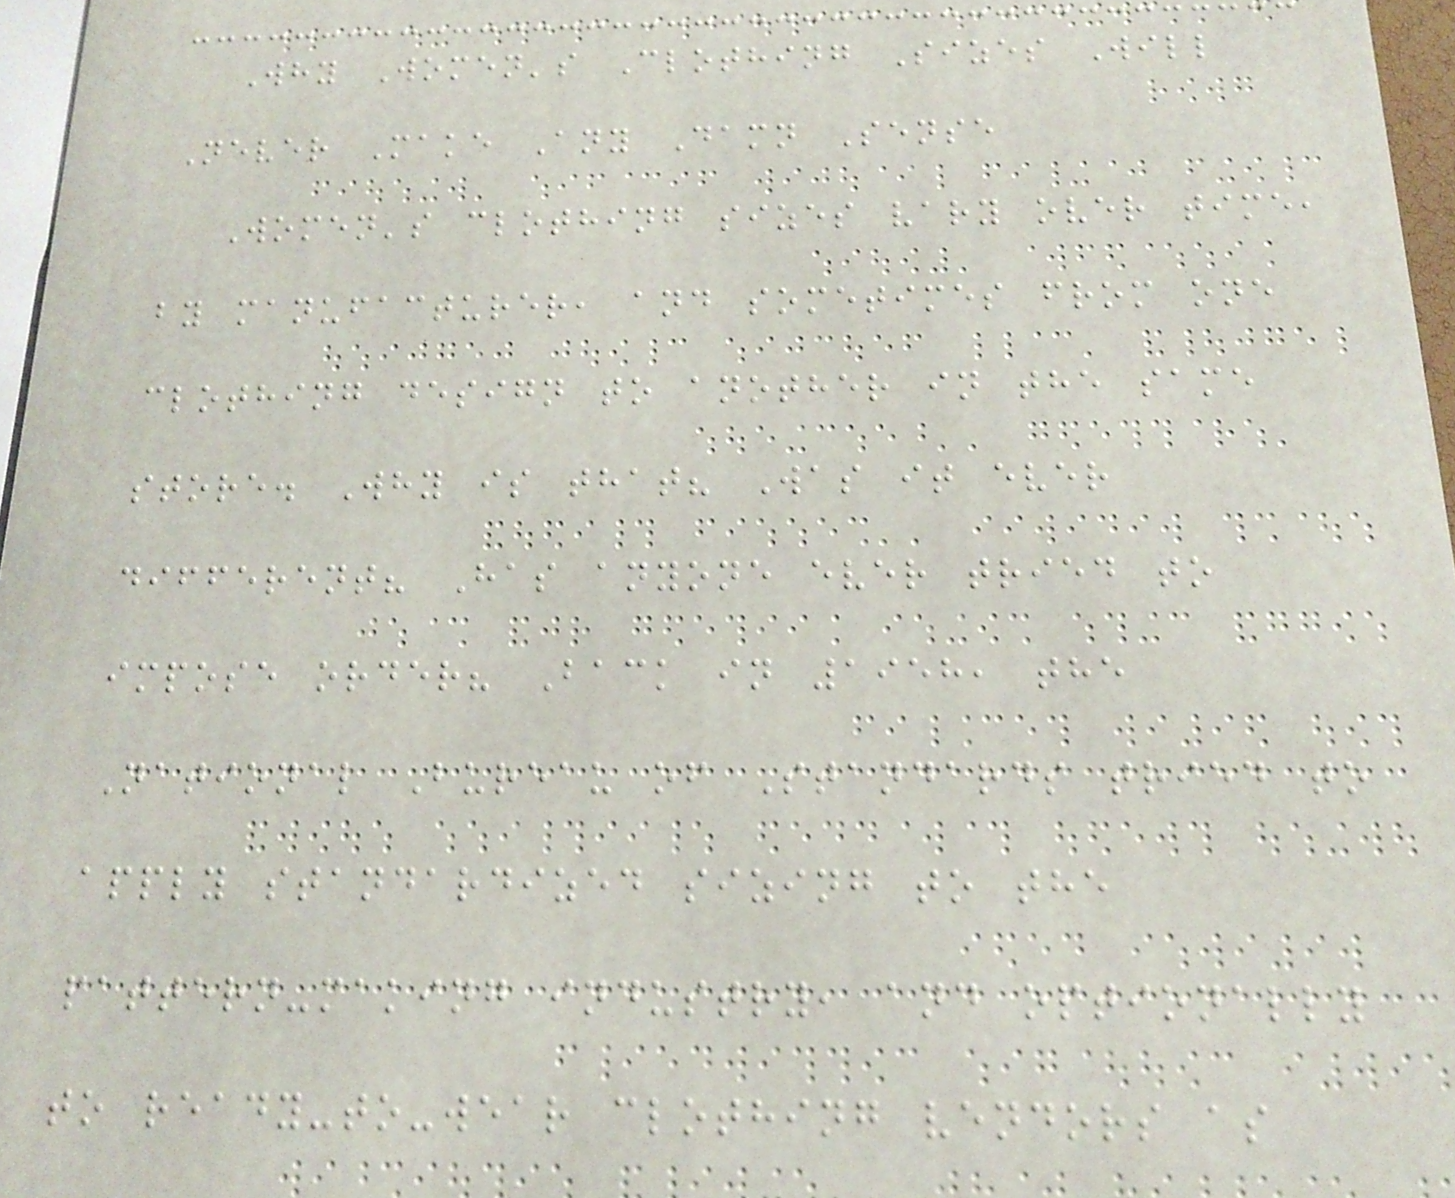Why Women's Clothing Sizes Will
Never Make Any Damn Sense
Women's clothing sizes vary over time,
by manufacturer, and sometimes from one
clothing design to another in the same
store. Why is that? Was it ever
different? Has anyone ever tried to
impose order? Back in 1958, the
National Bureau of Standards tried to
apply standardized sizing to the
pattern-making industry, and optionally
to ready-to-wear clothing vendors as
